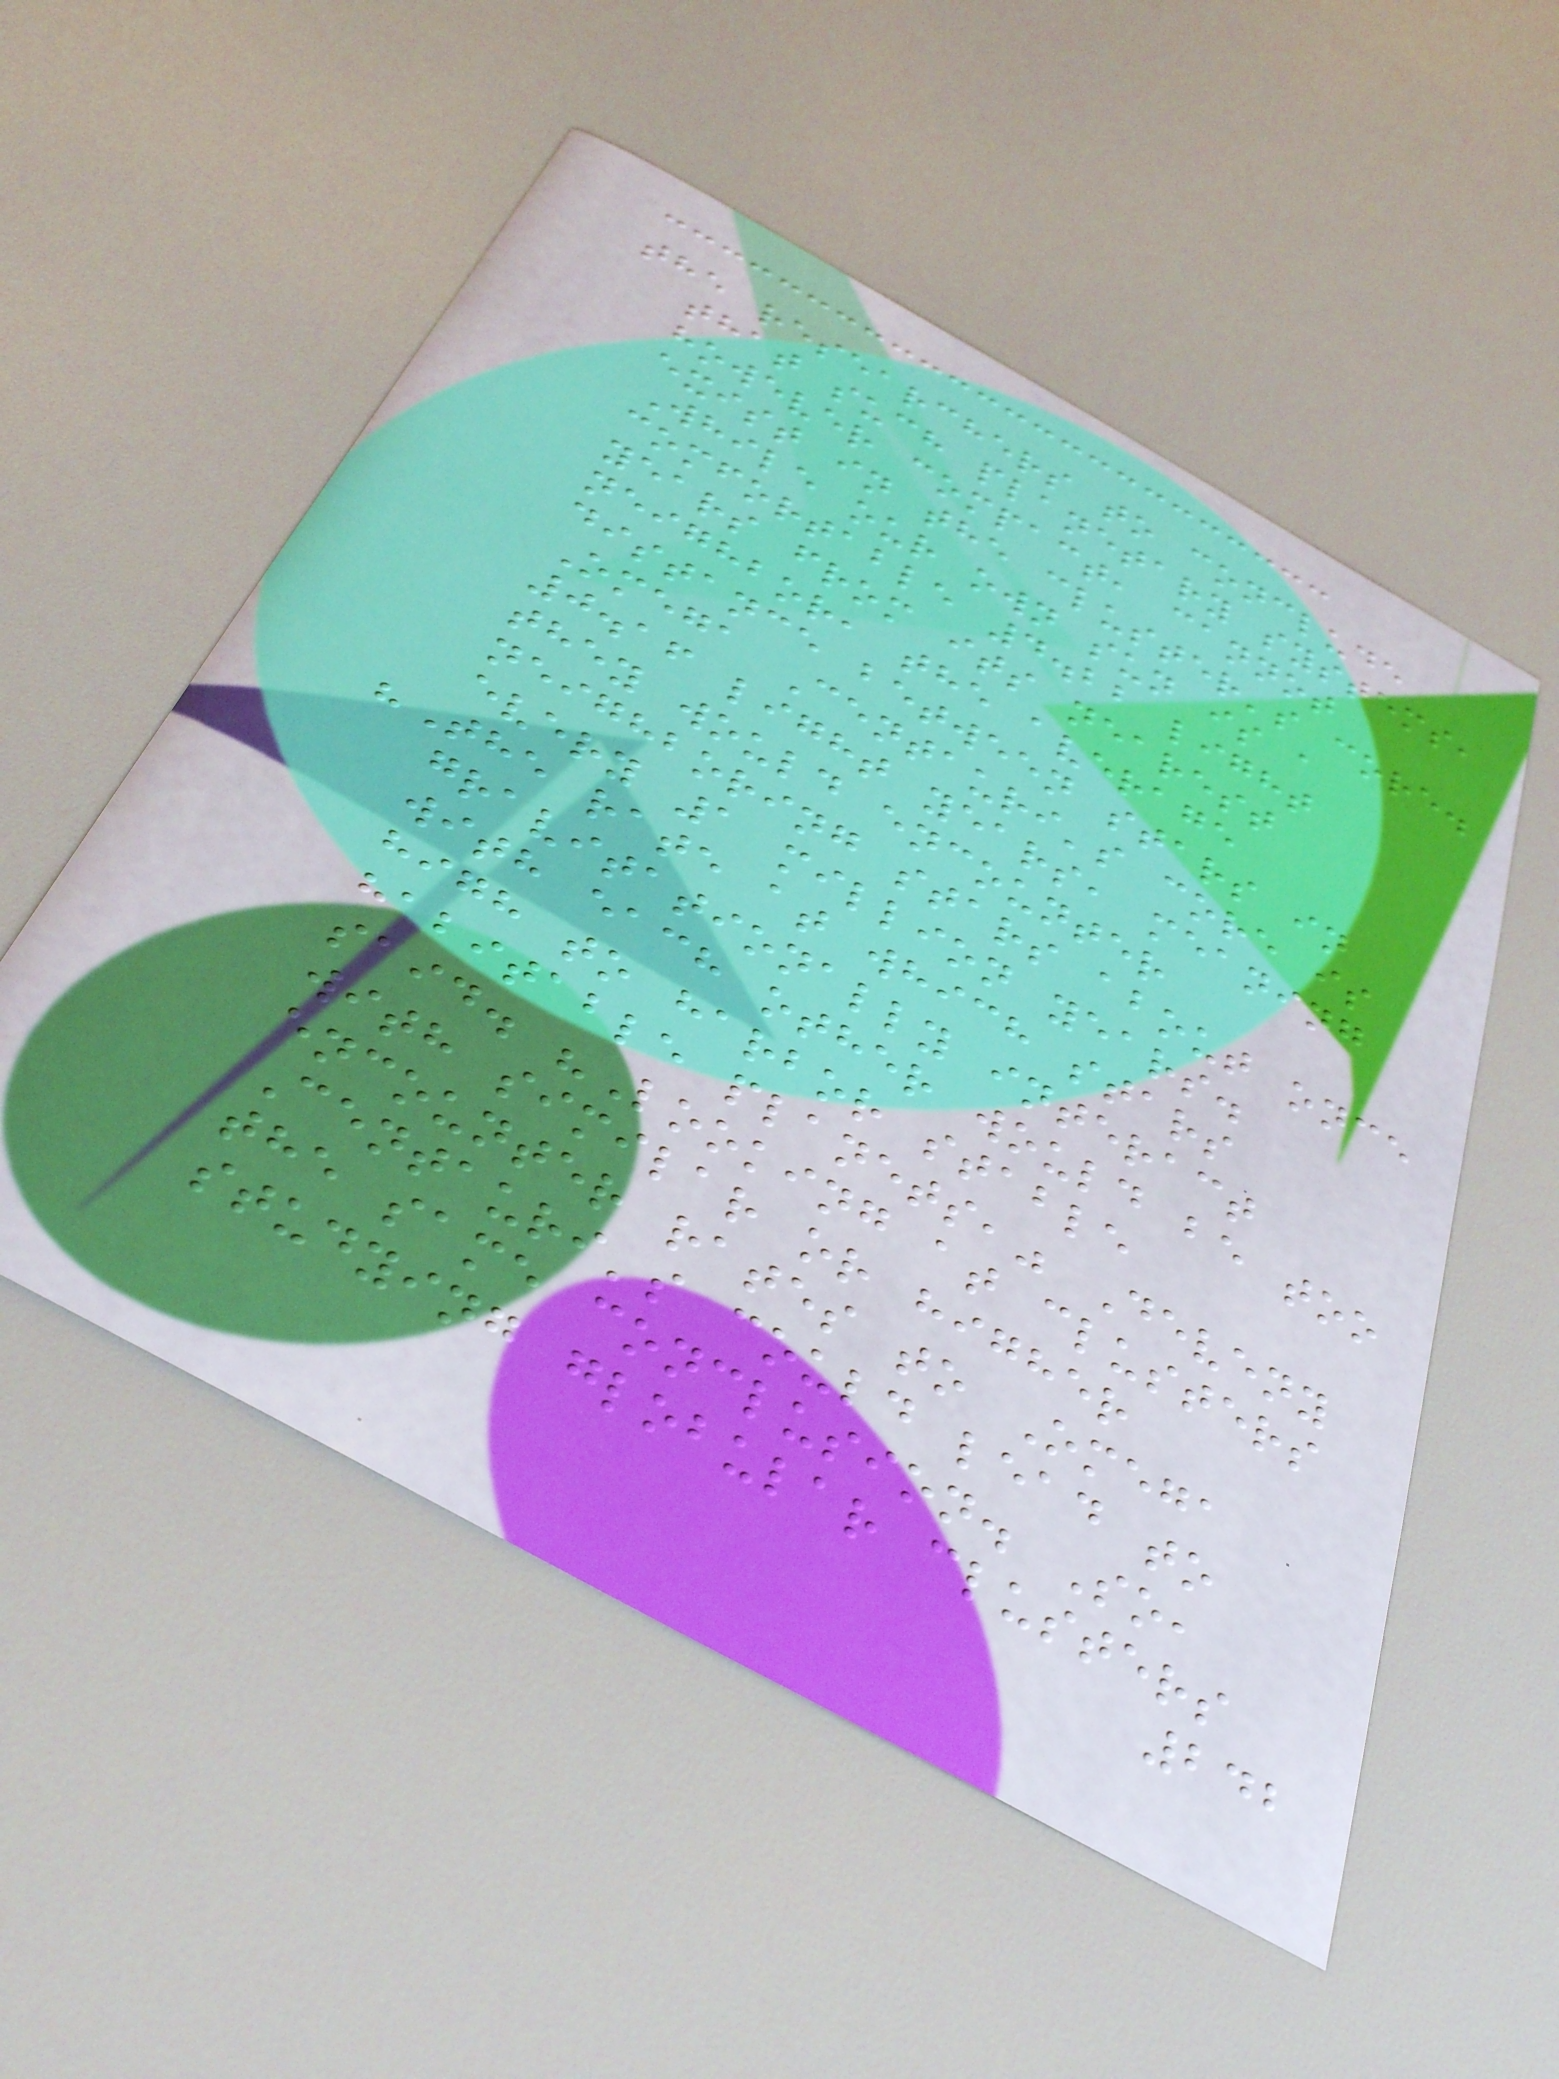the researchers to conclude
that such planetary systems,
however compact, cannot
exist in the cluster's core.
While our own sun is a
comfortable 4.22 light
years from its nearest
neighbor, the average
distance between stars in
Omega Centauri's core is
0.16 light years, meaning
they would encounter
neighboring stars about once
every 1 million years.
"The rate at which stars
gravitationally interact
with each other would be too
high to harbor stable
habitable planets," Deveny
said. "Looking at clusters
with similar or higher
encounter rates to Omega
Centauri's could lead to
the same conclusion. So,
studying globular clusters
242
